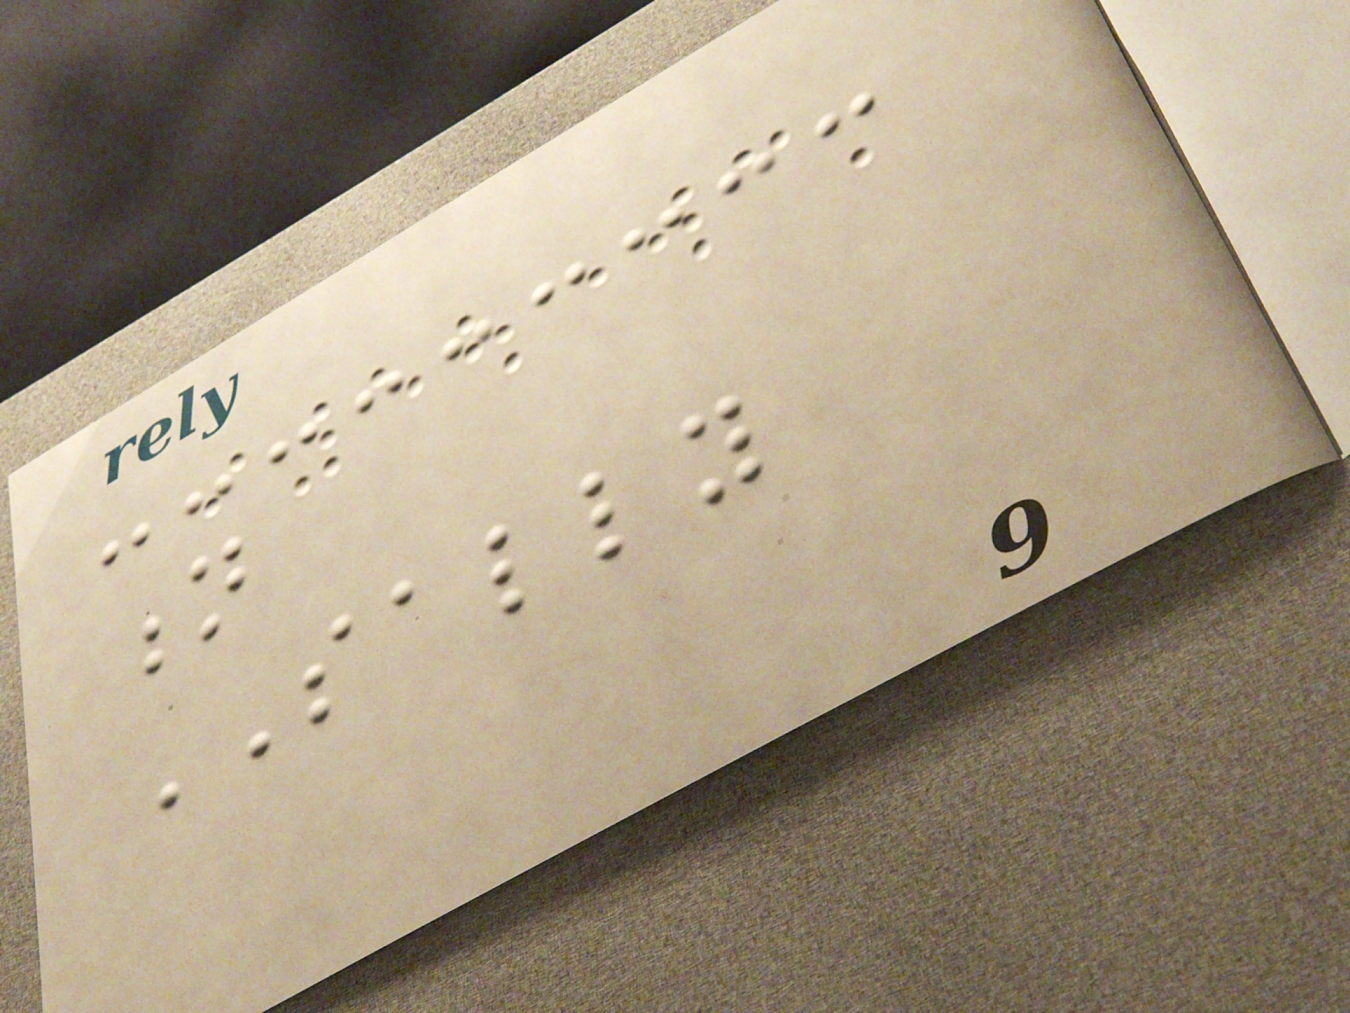n
SALLY
